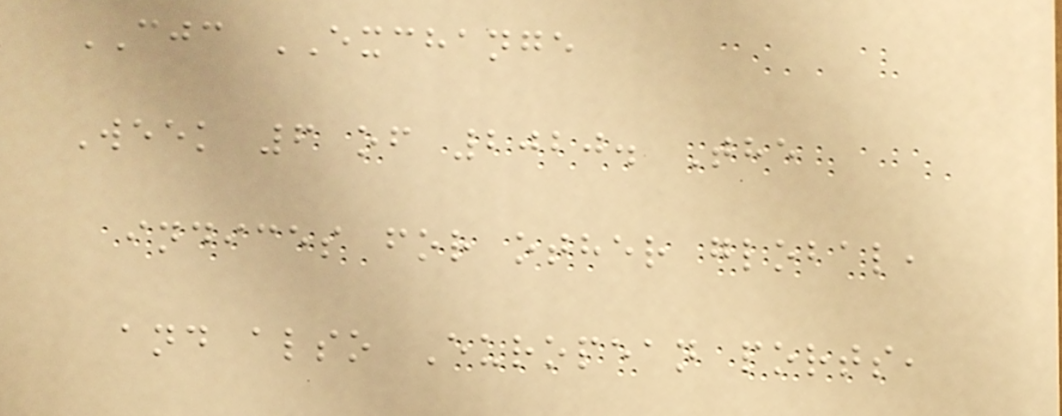CJC EXCHANGE
Week 6 of 2020. The
indices for other global,
and also European ports,
